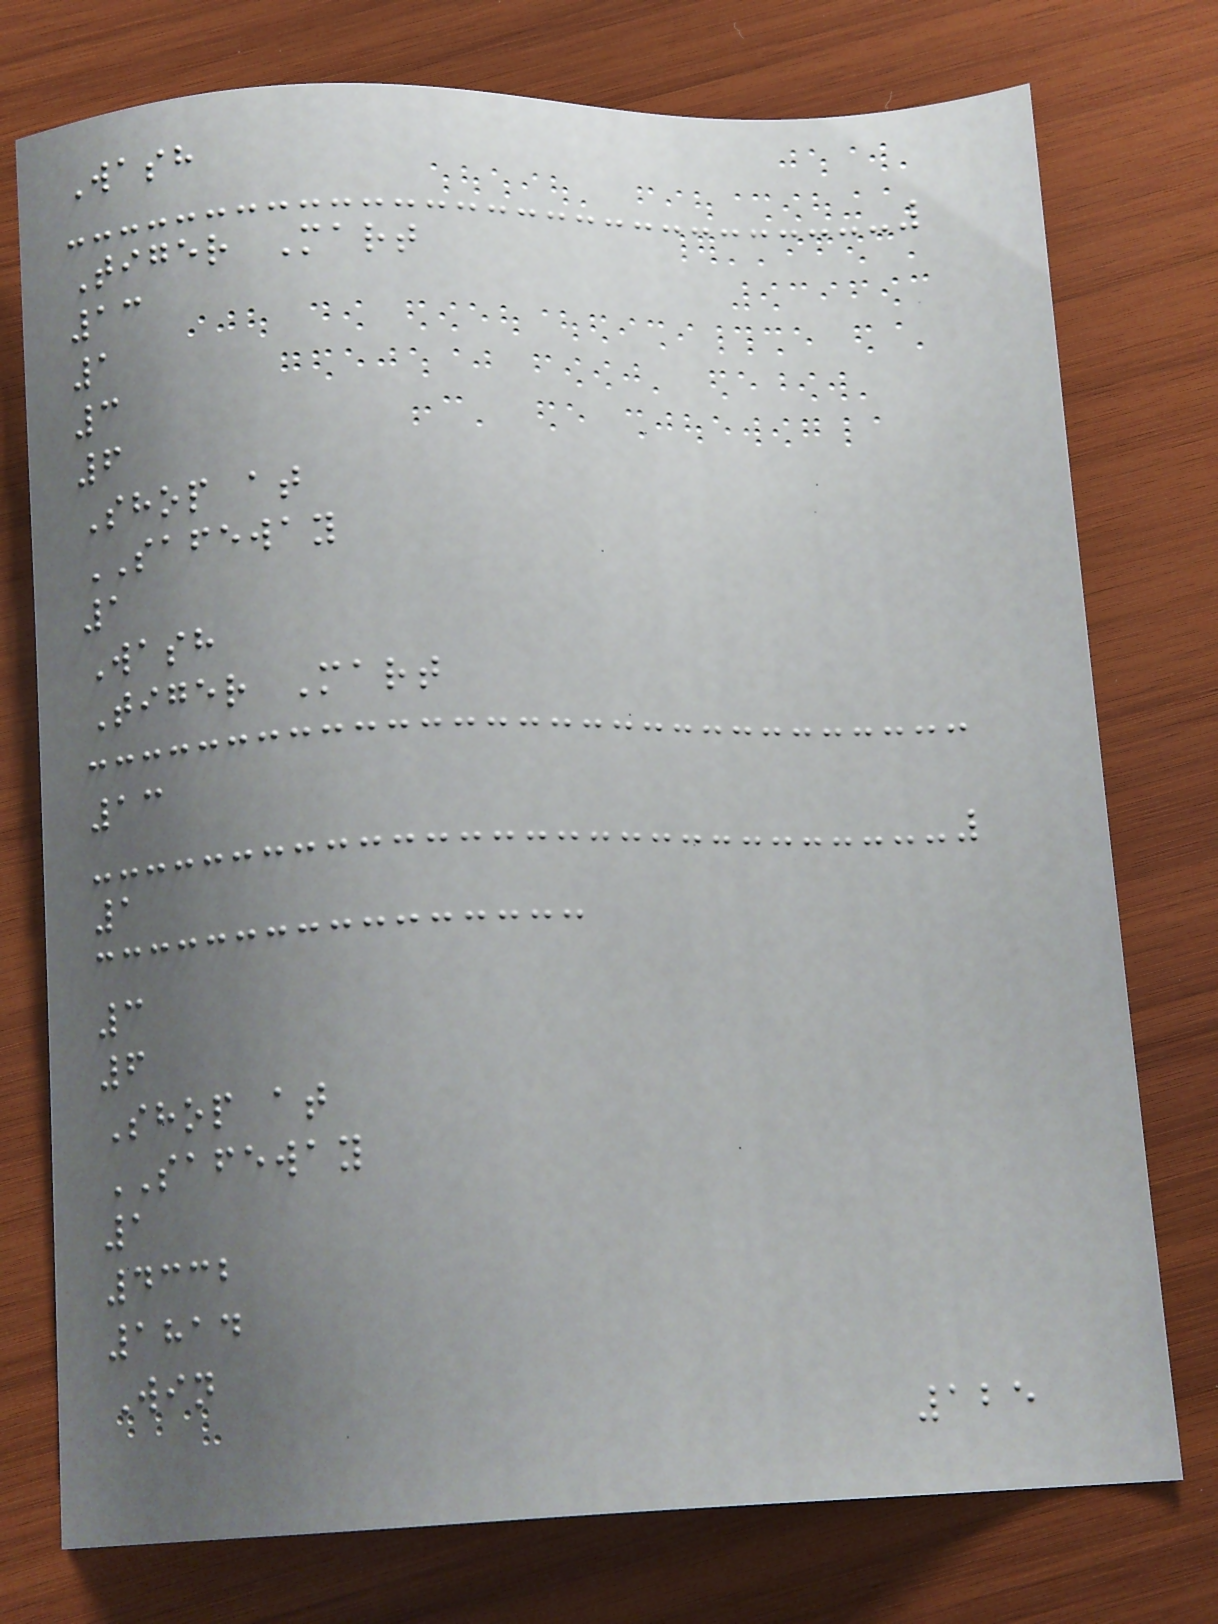Wash
Tiger Mart
13
1
3
6
Shop at
SAFEWAY
1
Wash
Tiger Mart
13
1
3
6
Shop at
SAFEWAY
1
4332
1814
Win
125
